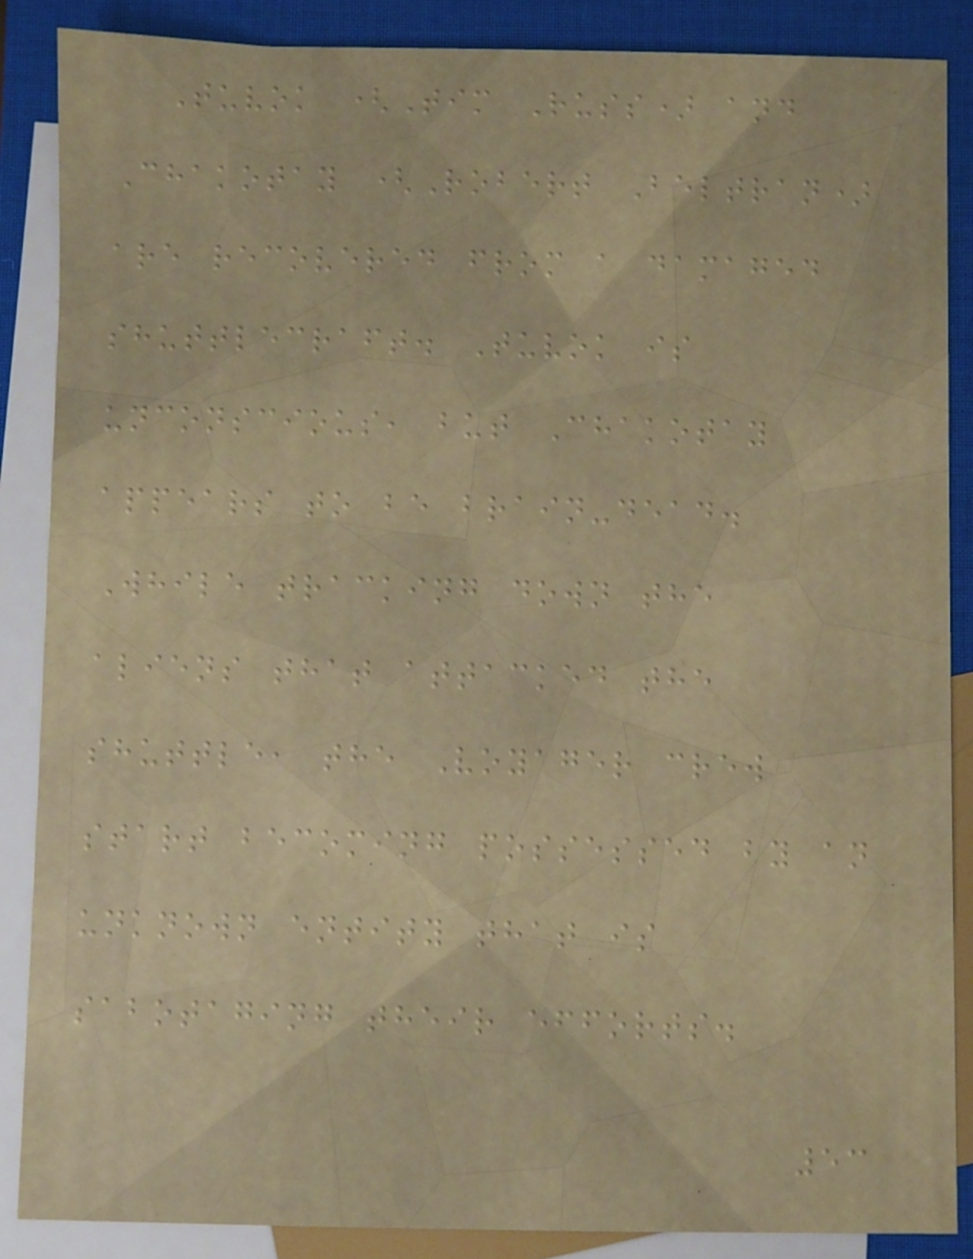Tuvok (Tim Russ) and
Chakotay (Robert Beltran)
are recovered from a damaged
shuttlecraft. Tuvok is
unconscious, but Chakotay
appears to be brain-dead.
While tracking down the
aliens that attacked the
shuttle, the Voyager crew
start becoming possessed by an
unknown entity that is
sabotaging their efforts.
53
